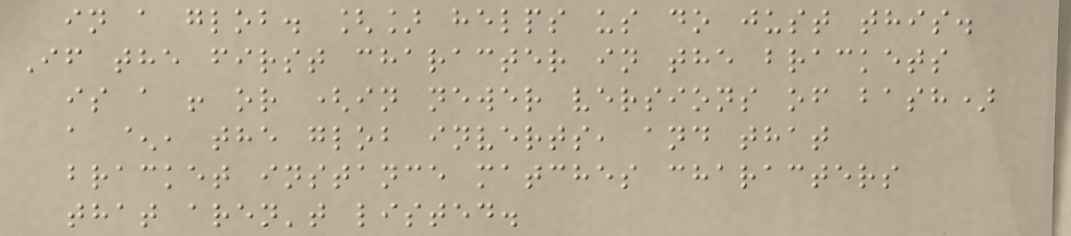in a glob. [] helps us do just this.
If the first character in the brackets
is a ! or (in newer versions of bash)
a ^, the glob inverts, and that
bracket instance matches characters
that aren't listed.
